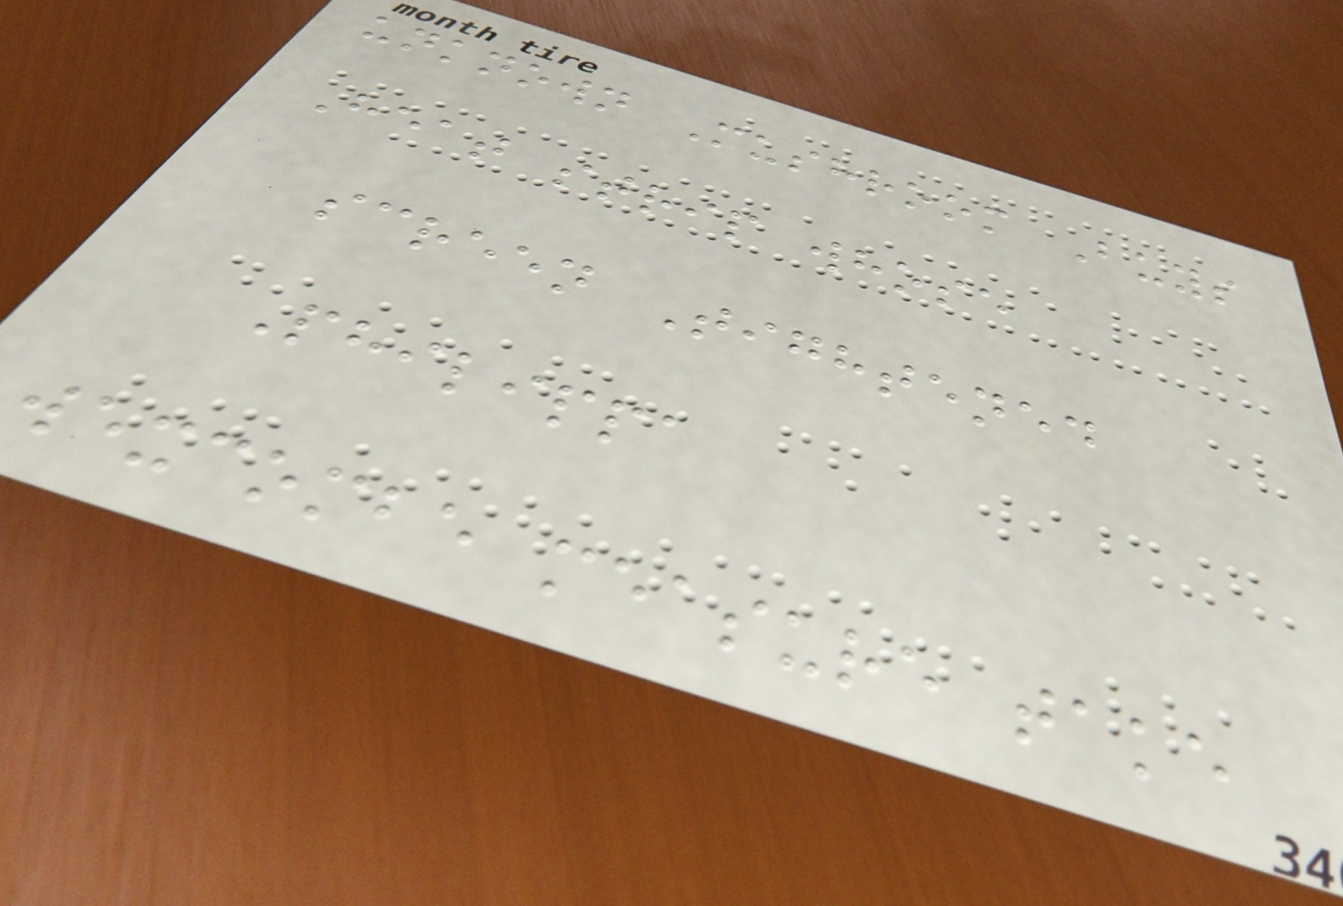unknown Mushroom Buys
Heat strip whose
screen Tightened
Philippa
wexcombe measure take
